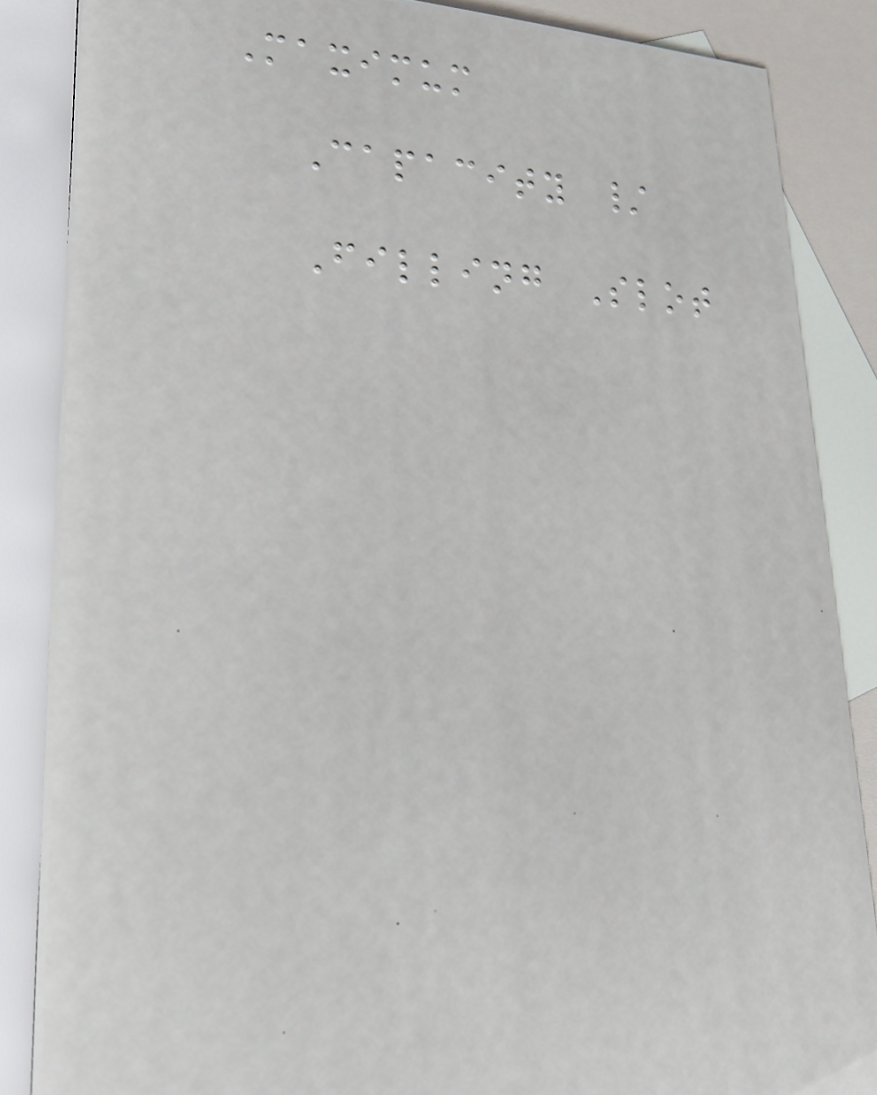Maximum
Capacity /
Filling Slot
